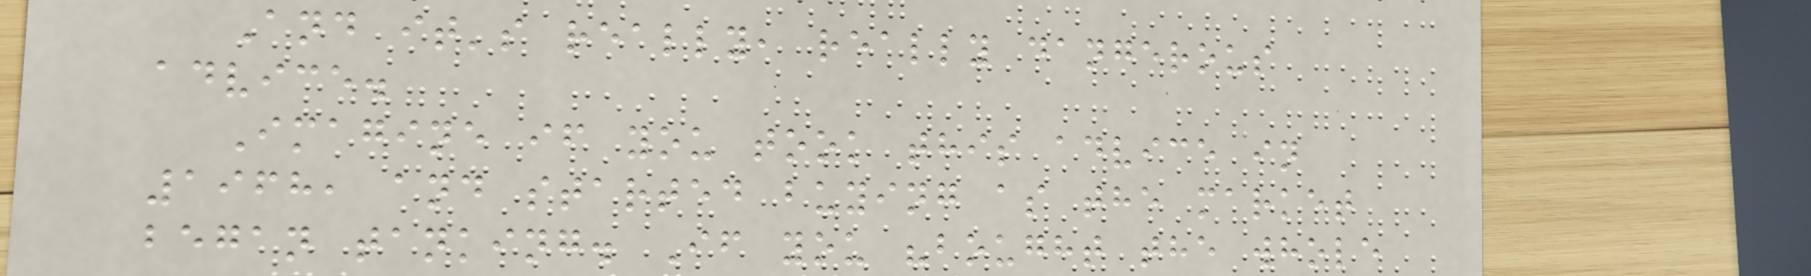And it's really, really dangerous
advice.
Imagine if you took this advice in
1968, and started buying as the market
began tanking. If you "bought the whole
